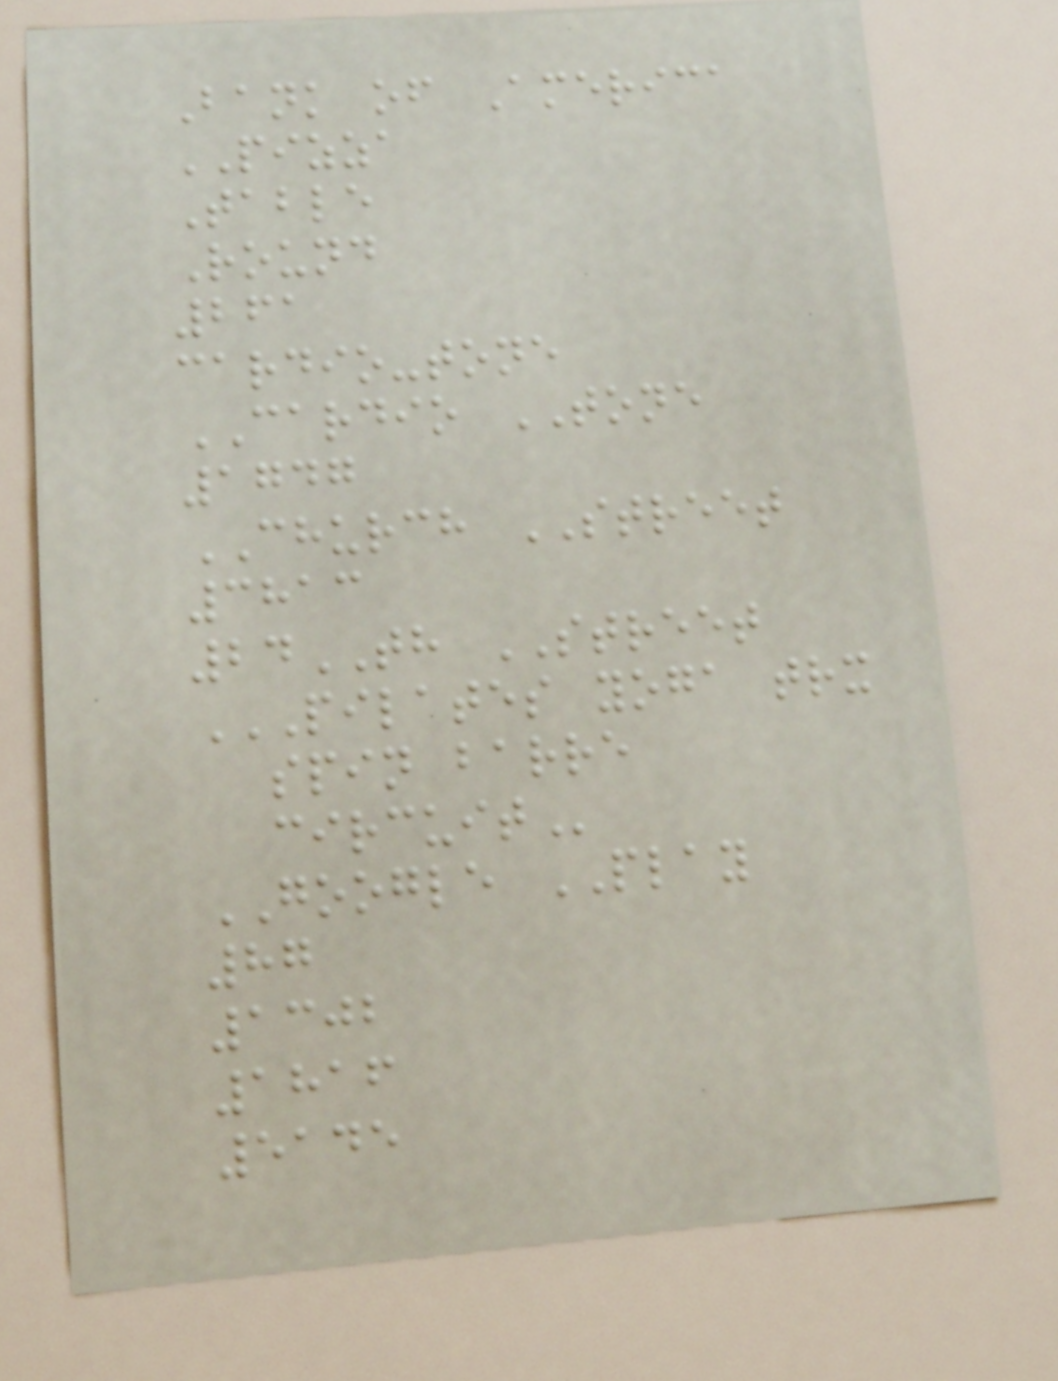Bank of America
PIZZA
Table
Round
261
cardio-tone
CARDIO TONE
1747
CHURCH STREET
3813
24TH STREET
PILATES YOGA TRX
SPIN BARRE
CIRCUIT
GOOGLE PLAY
87
1302
1816
5145
